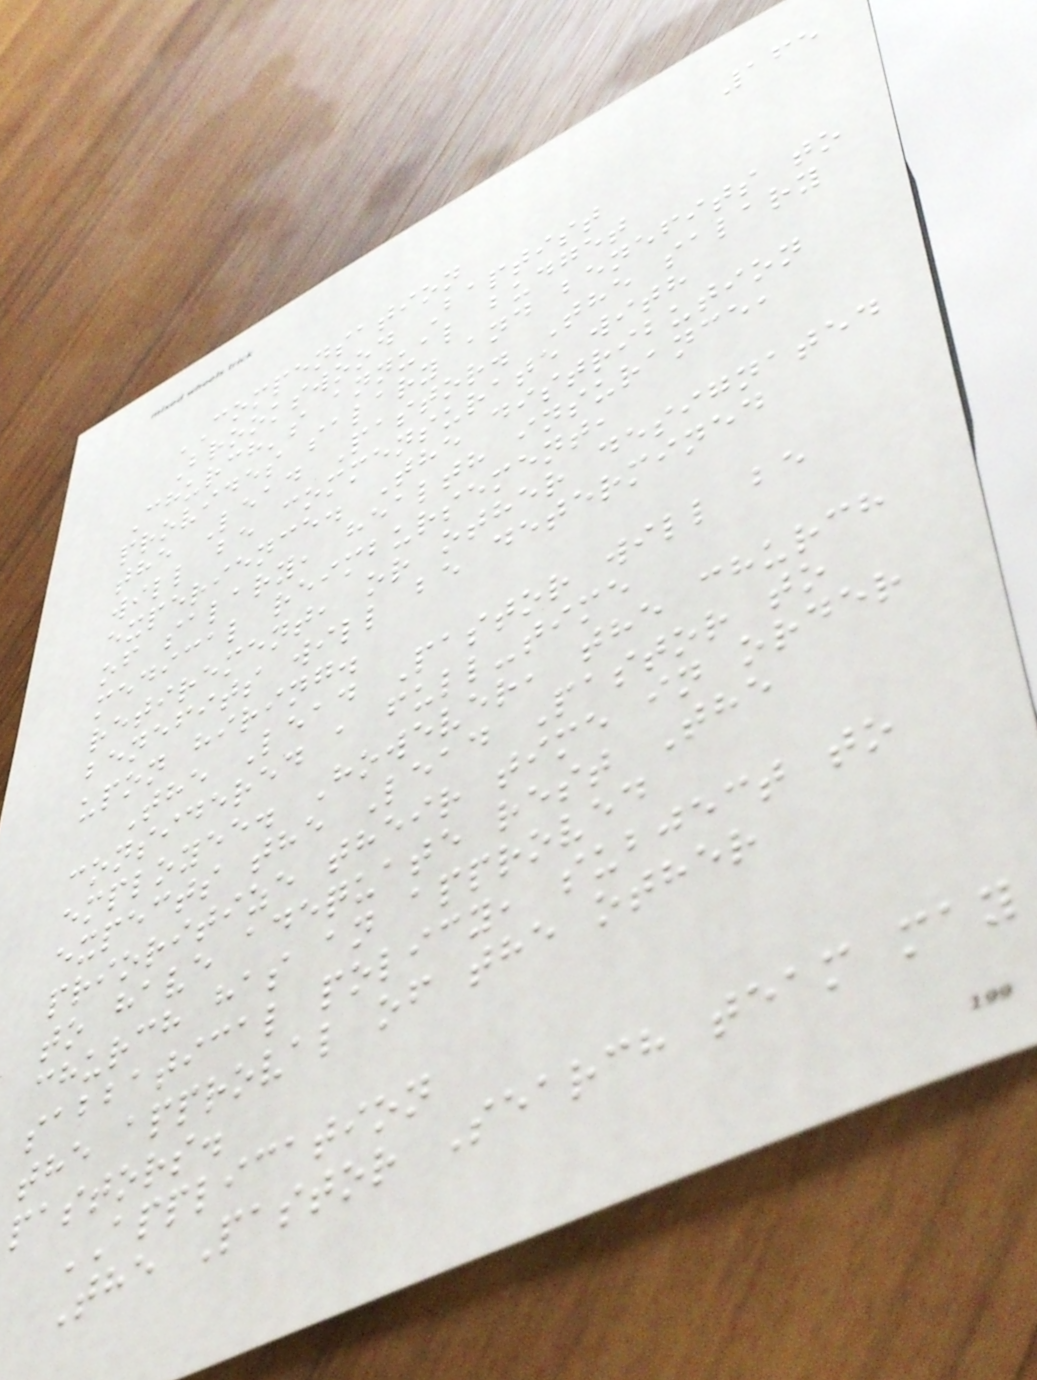165
COMPENSATION
Brookswood Baptist
Church's annual budget
provides salary and benefits to
the Lead Pastor. The salary
will be commensurate with
experience. The distribution
of salary, health insurance,
medical reimbursement,
retirement, or other designated
benefits will be determined
upon hiring.
The Lead Pastor will be
considered a full-time
employee. However, the church
expects the Lead Pastor to
prioritize their time in order
to have adequate rest The
church has an approved
sabbatical policy, subject to
the approval of the other
pastors.
APPLICATION
The Pastor Search team may
